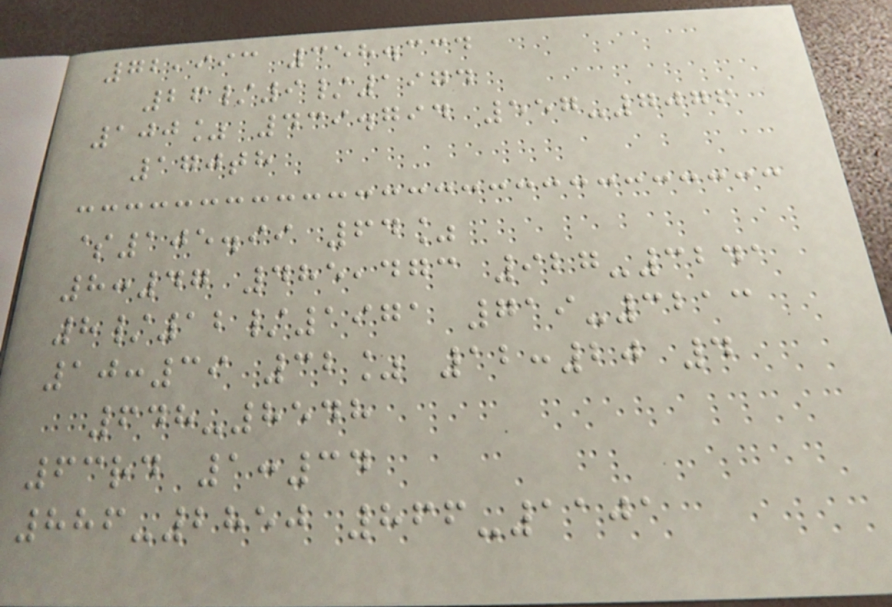72,993 358.334
26/9/1974
100% 439.794 557-7076
170th
$105.99 64%
8:47 485,473 927-3241
8/12/1971 719-3213
10:39 32% 12:20 4
648-8548
63rd 1:34
886-2850 866-1101
